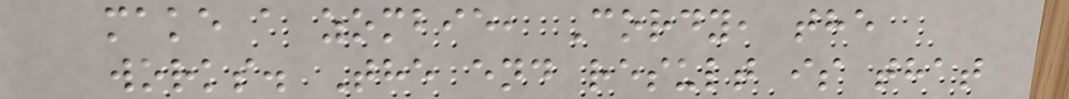make a zombie, Cordy, the
works. The end result is that
